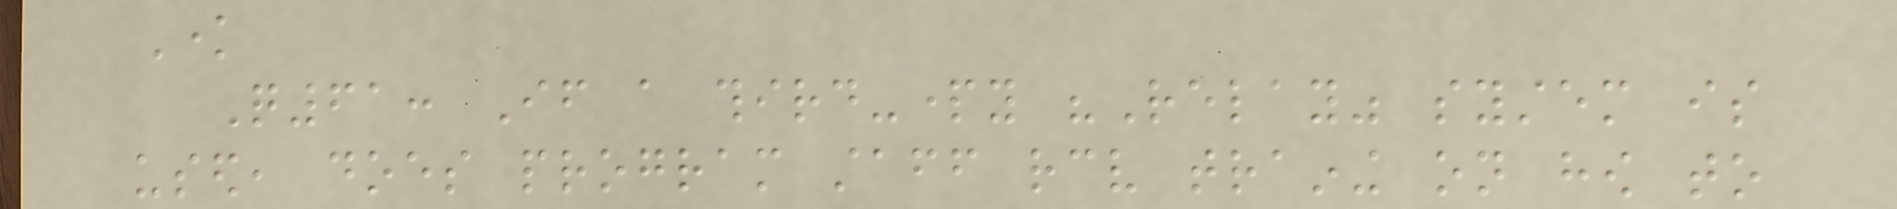Know
Q61: If a third-party "Relay" system is
used, does program staff receive training on how to
